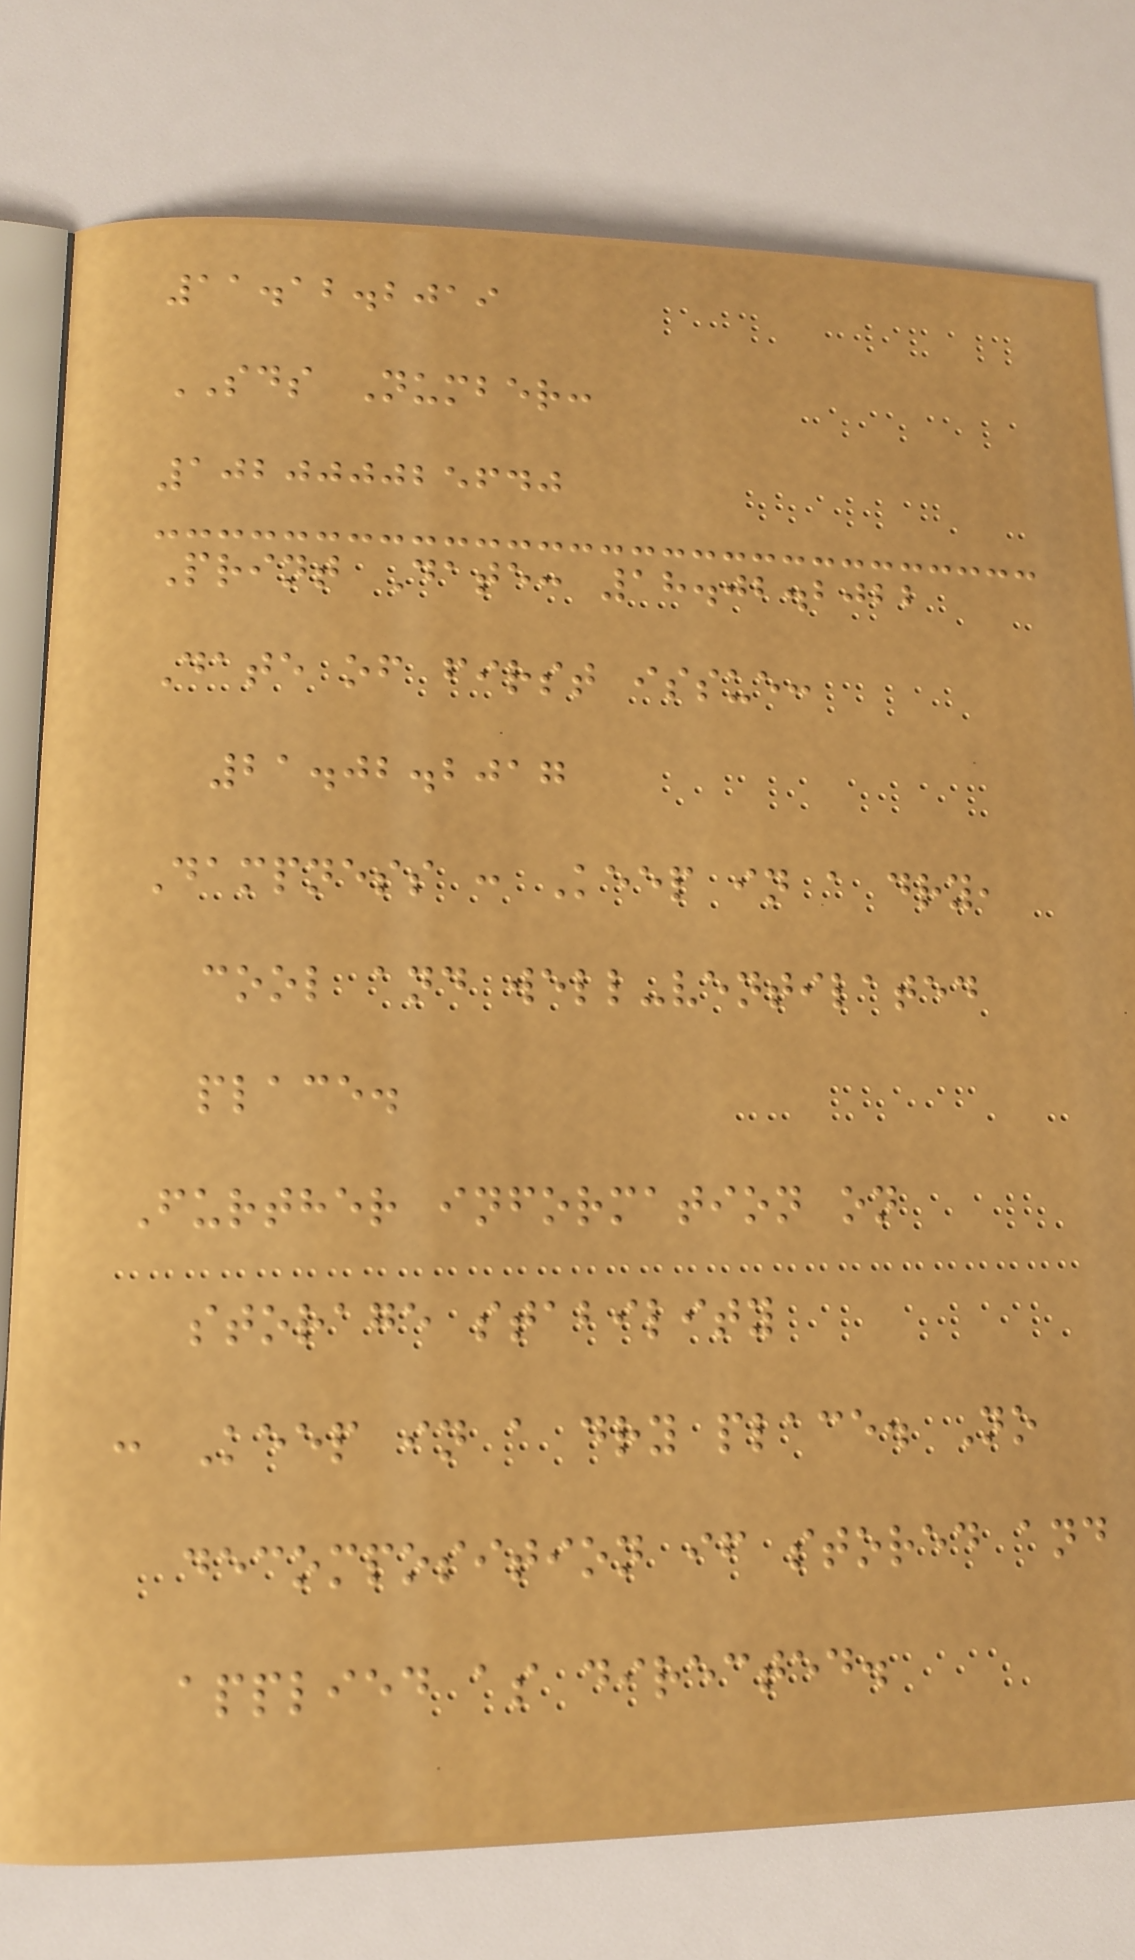11.12.2019
SDS Number:
102000025640
Print Date: 18.02.2022
Date of first issue:
21.02.2017
Dampness : Keep in a dry,
cool and well-ventilated
place.
Further information on
storage stability
: Keep in a dry place. No
decomposition if stored and
applied as directed.
